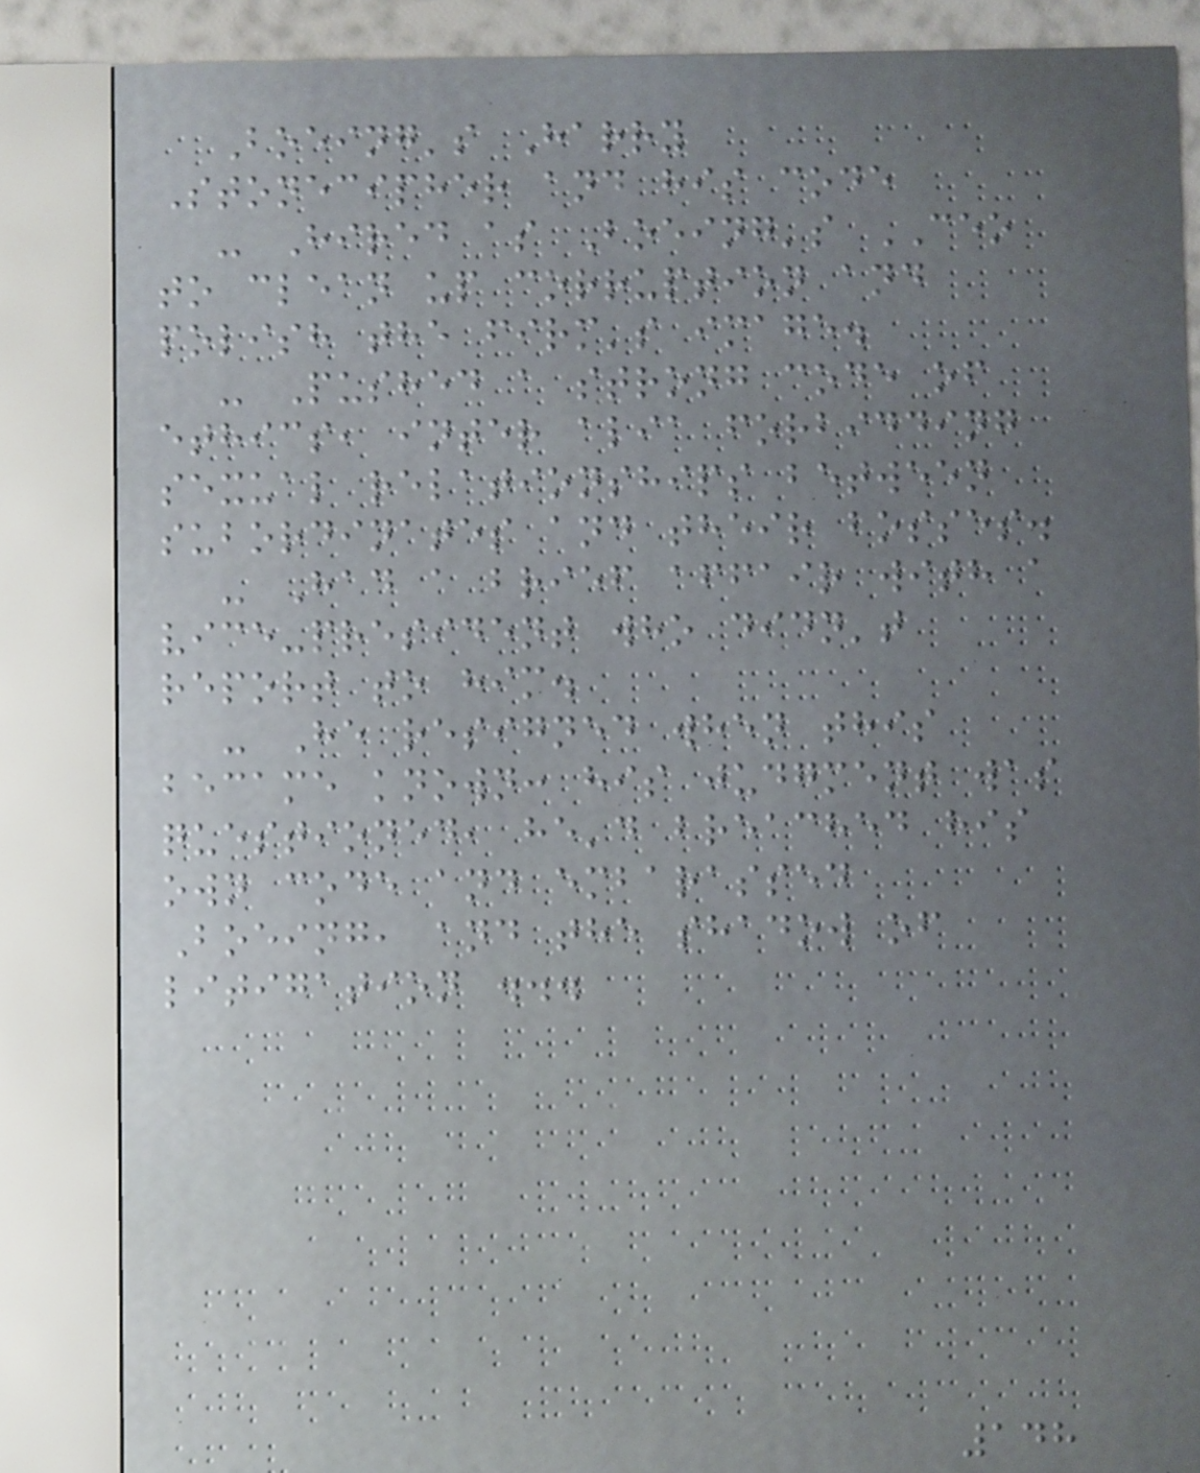Boeing's Harry
Stonecipher and his code
- Hired as Boeing's CEO
to clean up corruption and
polish the firm's image.
- Pushed a strong code of
ethics, inter alia forbidding
sexual relationships between
subordinates and their bosses.
- Had a brief affair with a
vice-president who didn't
report to him.
- He resigned when this
became known: his judgment was
questioned, he'd breached his
own code and embarassed
Boeing, and the shadow of
litigation ...
148
